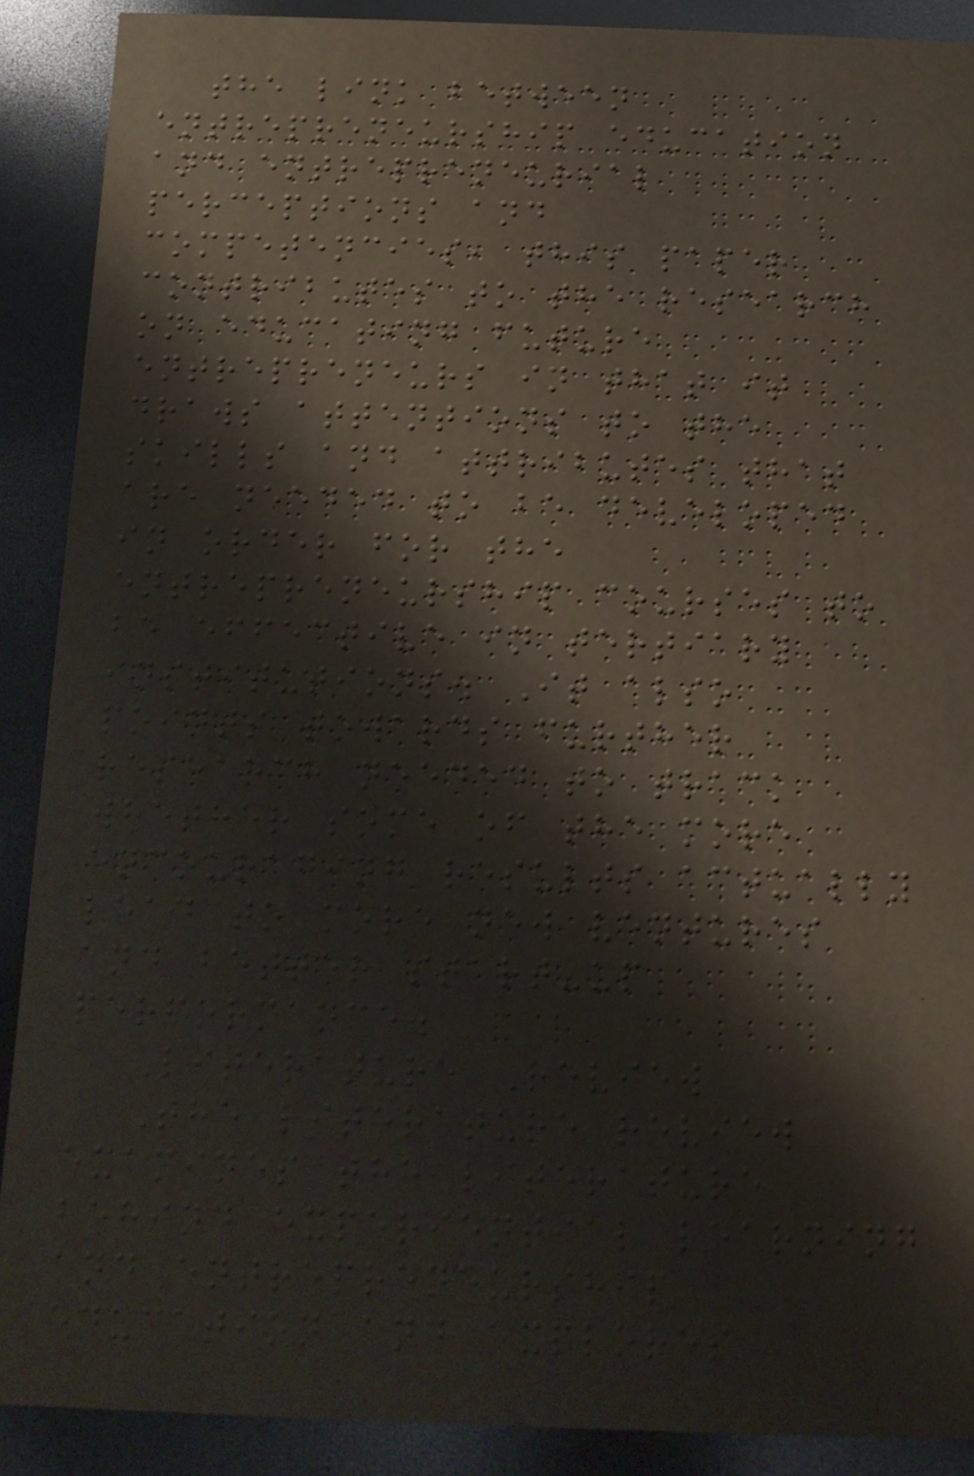the link between
entrepreneurship education
and entrepreneurial
perceptions and
competencies, this paper
contributes to the research
on educating future
entrepreneurs in that it
draws attentions to the
skills and attributes that
are needed to be developed
in order for the
entrepreneurship courses to
be effective in tertiary
institutions. It also
points towards further
research needed to track
whether some of the more
encouraging results actually
lead to more new ventures
and better start-up
performance.
Literature Review
The literature review
examines the literature
behind experiential learning
and entrepreneurship
education and explores
